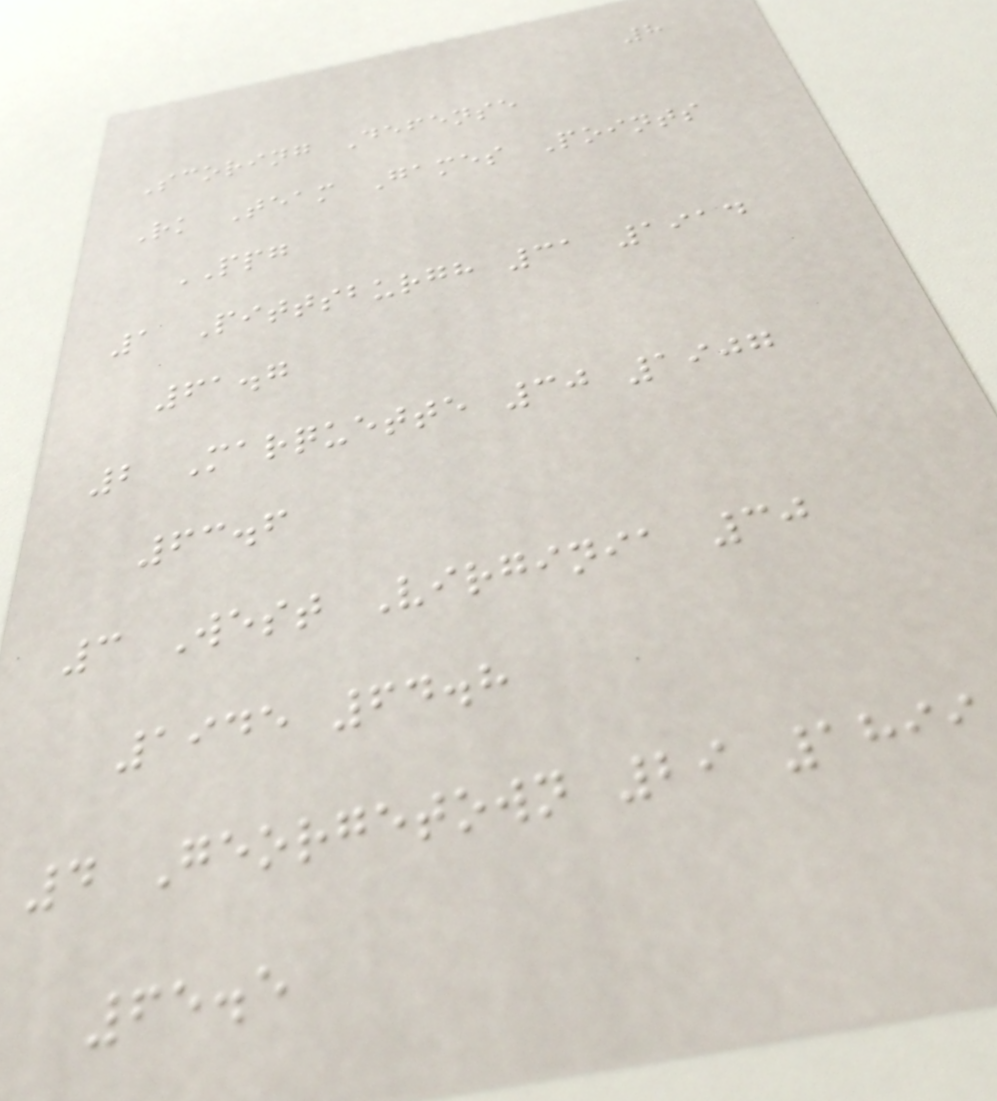8
Scoring Defense
Rk Team Games Points
PPG
1 Pittsburgh 31 1914
61.7
2 Marquette 30 1907
63.6
3 West Virginia 30
1945 64.8
4 Georgetown 29 1899
65.5
